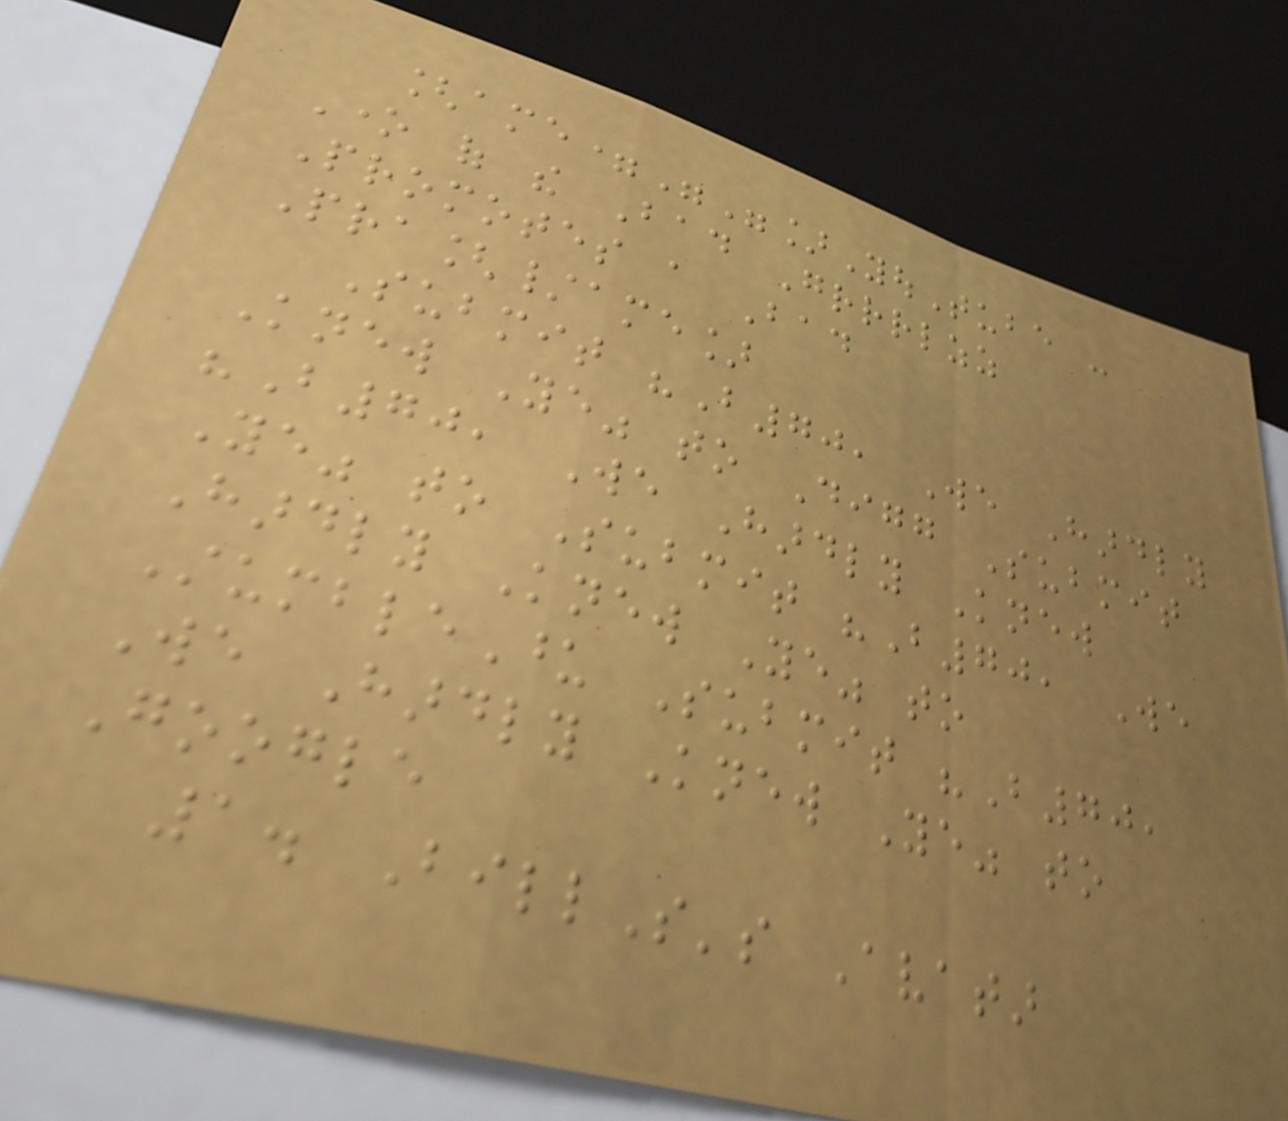[ame=""]YouTube -
One of the Bad Grrrlzz
Promotes a Bad
Pra[/ame]
Submit "B70, We Hardly
Knew Ye" to Digg Submit
"B70, We Hardly Knew
Ye" to Submit "B70, We
Hardly Knew Ye" to
StumbleUpon Submit "B70,
We Hardly Knew Ye" to
Google
1. BillS's Avatar
